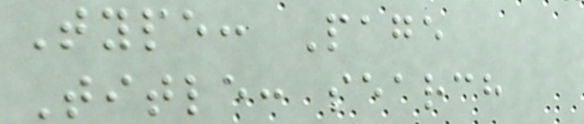Type: Page
Title: search
